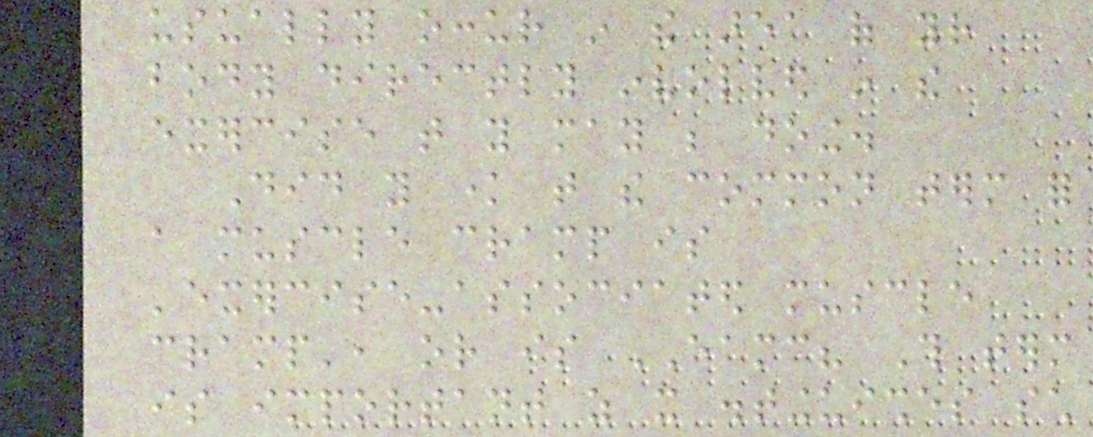usually occur in the area of your
body directly involved in the
exercise that you may be doing.
Did you know that the common term for
a muscle cramp is
'exercise-associated muscle
cramp', or is EAMC? This term
is important as it distinguishes such
